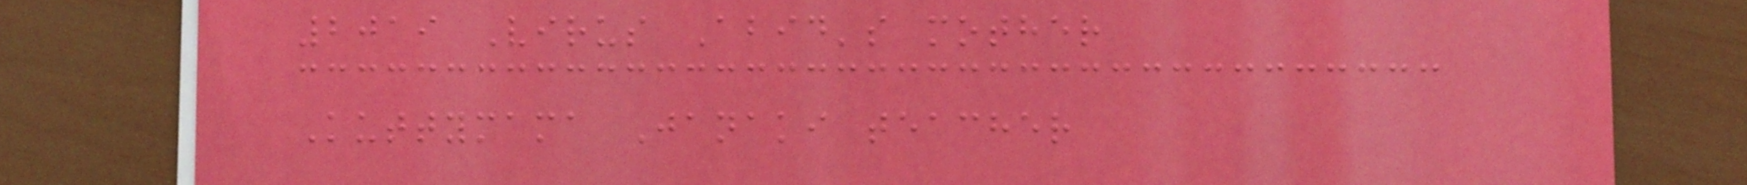2019 Virus Abid's mother
Kuttymama Janaki teacher
